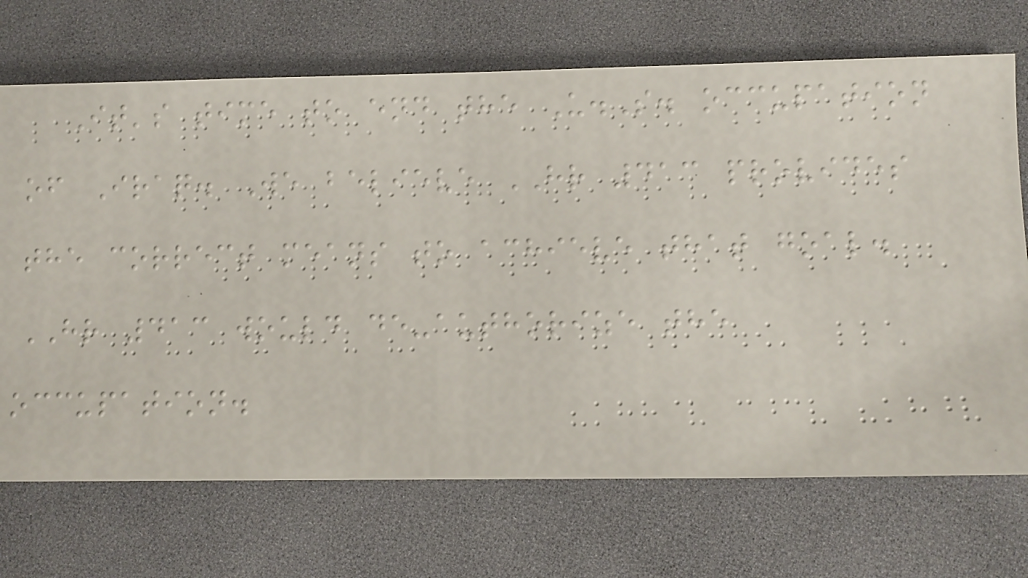It's time to end the U.S. occupation
of Iraq. We believe HR 413 provides
the correct means to achieve that goal.
HR 413 would de-authorize the
occupation.
